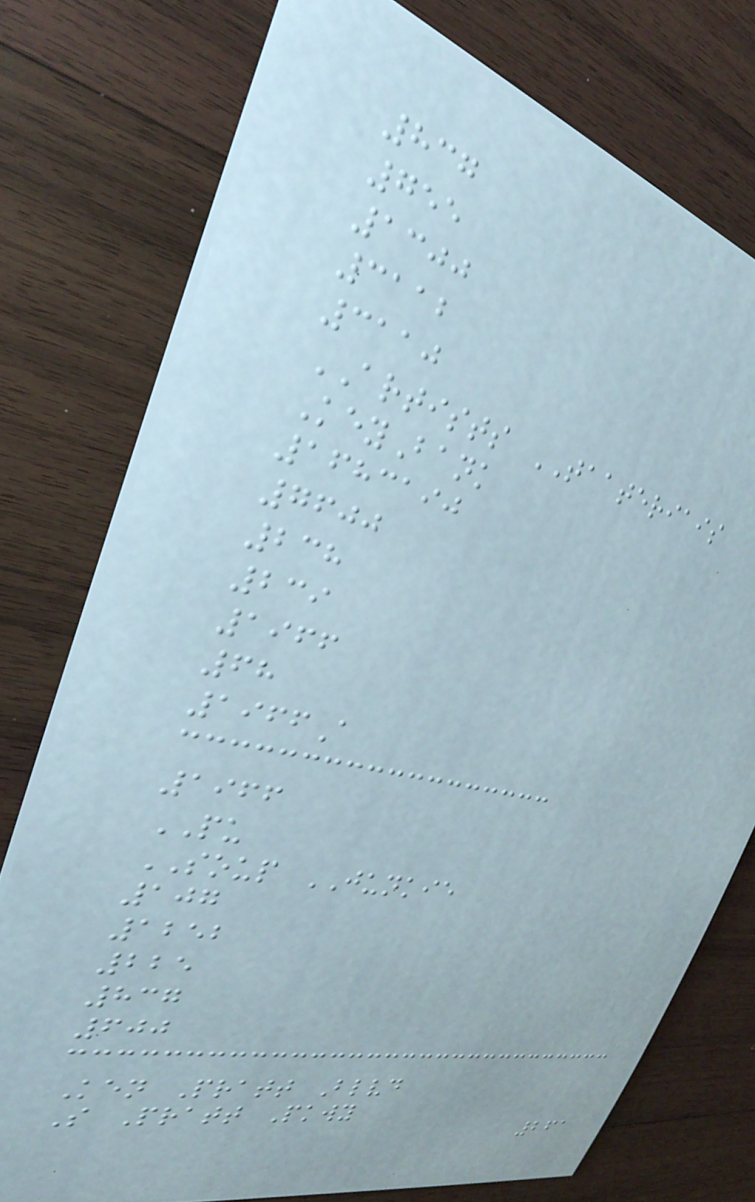837
755
1300
3112
3110
ARTISTS TAATERIAIS
KeyBank
1683190
7600
238
239
1966
68
1966A
1966
PU
SOUP JUNKIE
107
1252
225
837
600
Ken Pratt Blvd
S Pratt Pkwy
261
